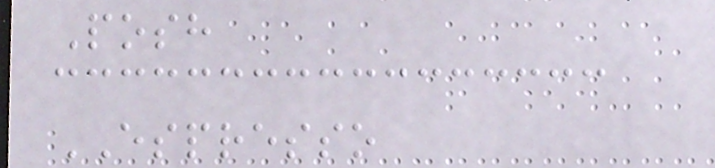Posh
ESPRESSO
